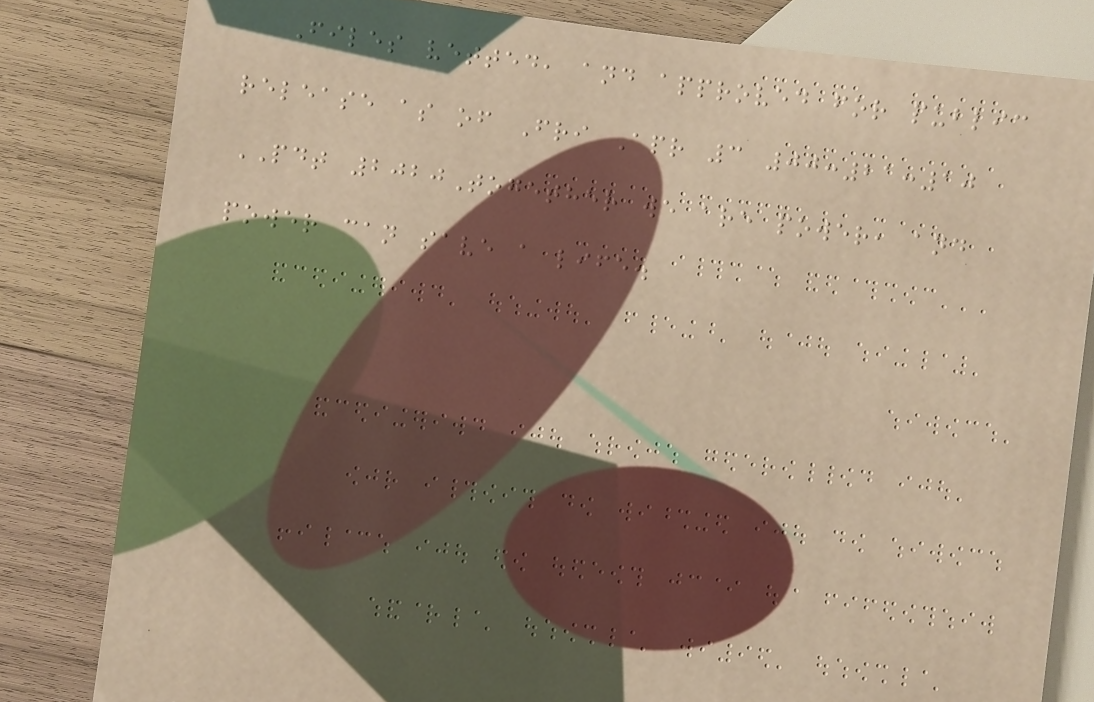Files vetted, and approved for public
release as of Fri Apr 3 00:21:10
PDT 2020Together we are power, and
power can save a life.
